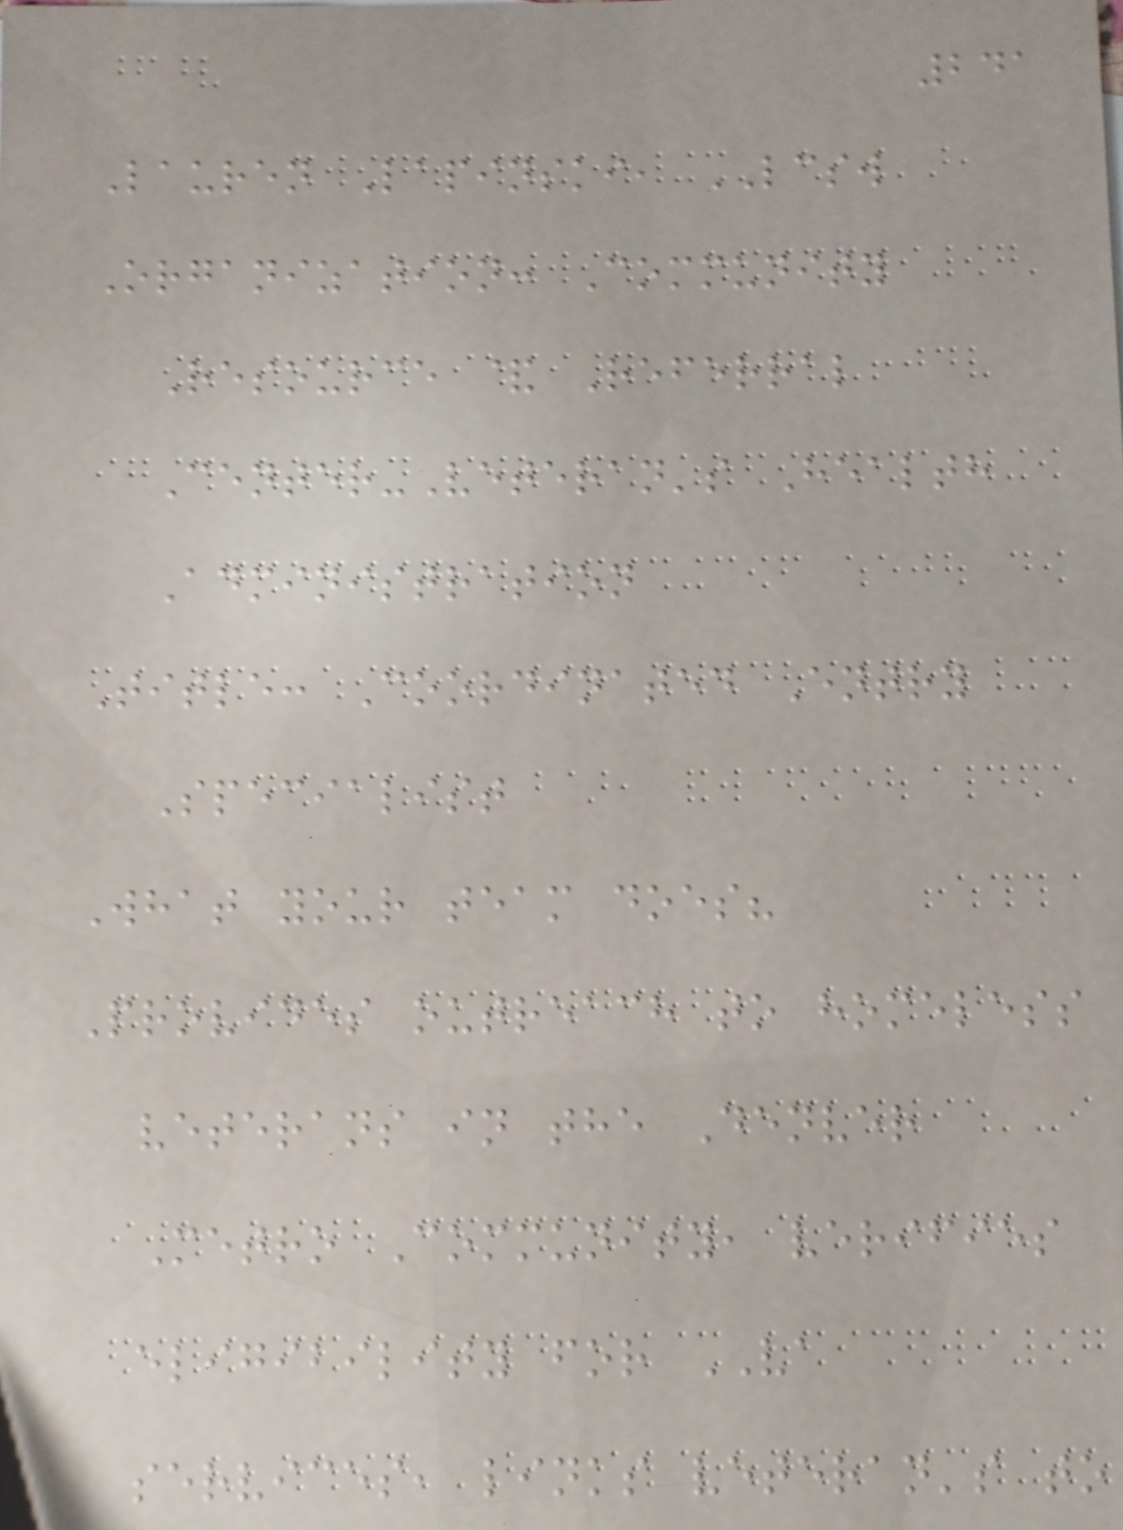241
Lauren Lapinski, LCSW
Organization: Community
Resource & Referral
Center-Veteran's Health
Administration
Title: Coordinated Entry
Specialist
What your team does?
Provides outreach to homeless
veterans in the Denver
Metro Community, verifies
eligibility for VA
services, links veteran's to
